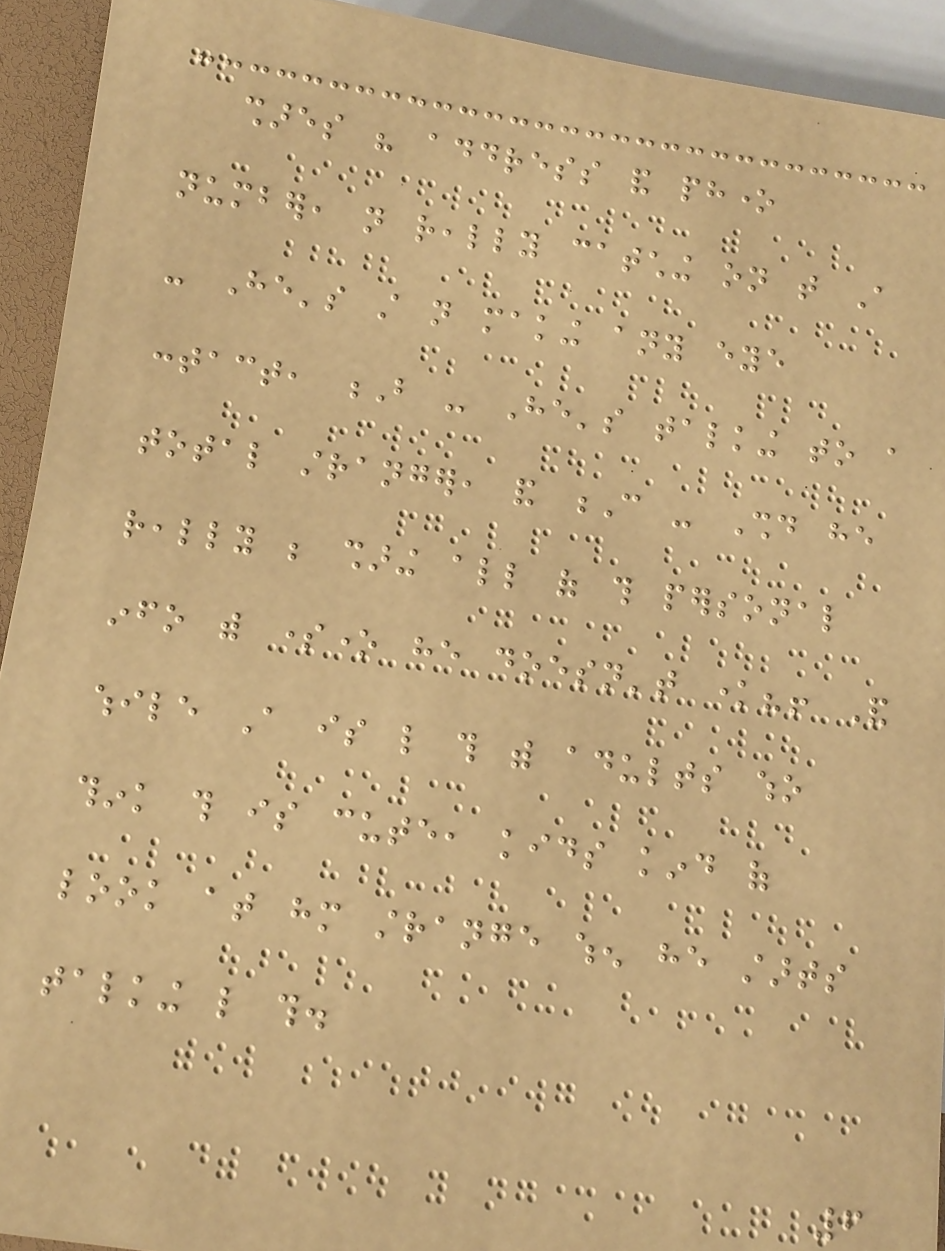shares his address and phone
number, not really catching on that A
- He's still not making any eye
contact, B - He's talking to a
total stranger, and C - Should he
really be sharing all of this personal
info with someone he doesn't know?! And
while A is like this with adults who
think this is cute, kids kind of
look at him strange when he starts
talking like this.
6
